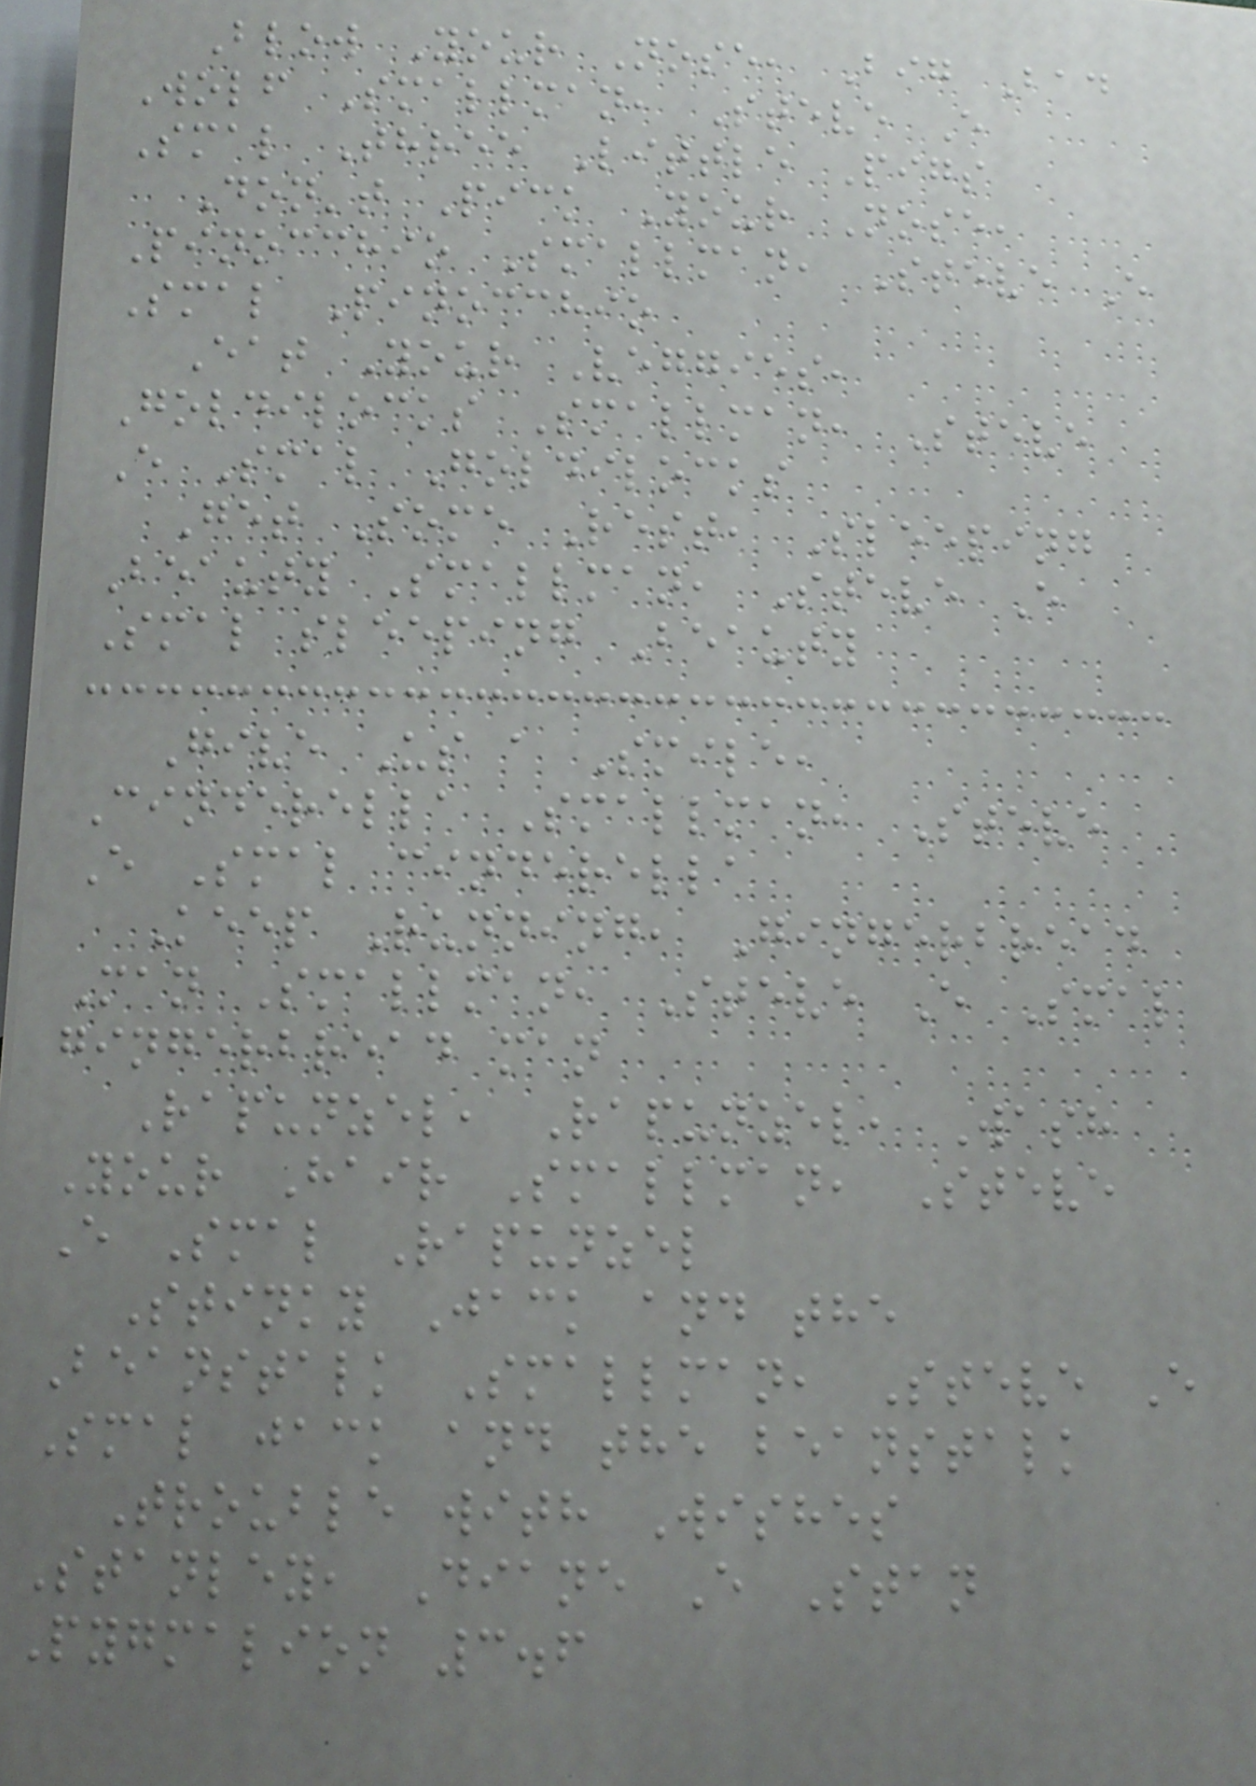Blow Your Nose, Big Bad
Wolf Smallman, Steve E
Smal Three Little Pigs
Don't Pick Your Nose,
Pinocchio Smallman, Steve E
Smal Pinocchio
Eat Your Veggies,
Goldilocks Smallman, Steve
E Smal Goldilocks
Get Some Rest, Sleeping
Beauty Smallman, Steve E
Smal sleeping Beauty
Give Us a Smile,
Cinderella Smallman, Steve
E Smal cinderella
Keep Running, Gingerbread
Man Smallman, Steve E Smal
gingerbread man
Rapunzel, Rapunzel, Wash
Your Hair Smallman, Steve
E Smal Rapunzel
Stinky Jack and the
Beanstalk Smallman, Steve E
Smal jack and the beanstalk
Trouble with Wishes
Stanley, Diane E Stan
Pygmalion 3.6
